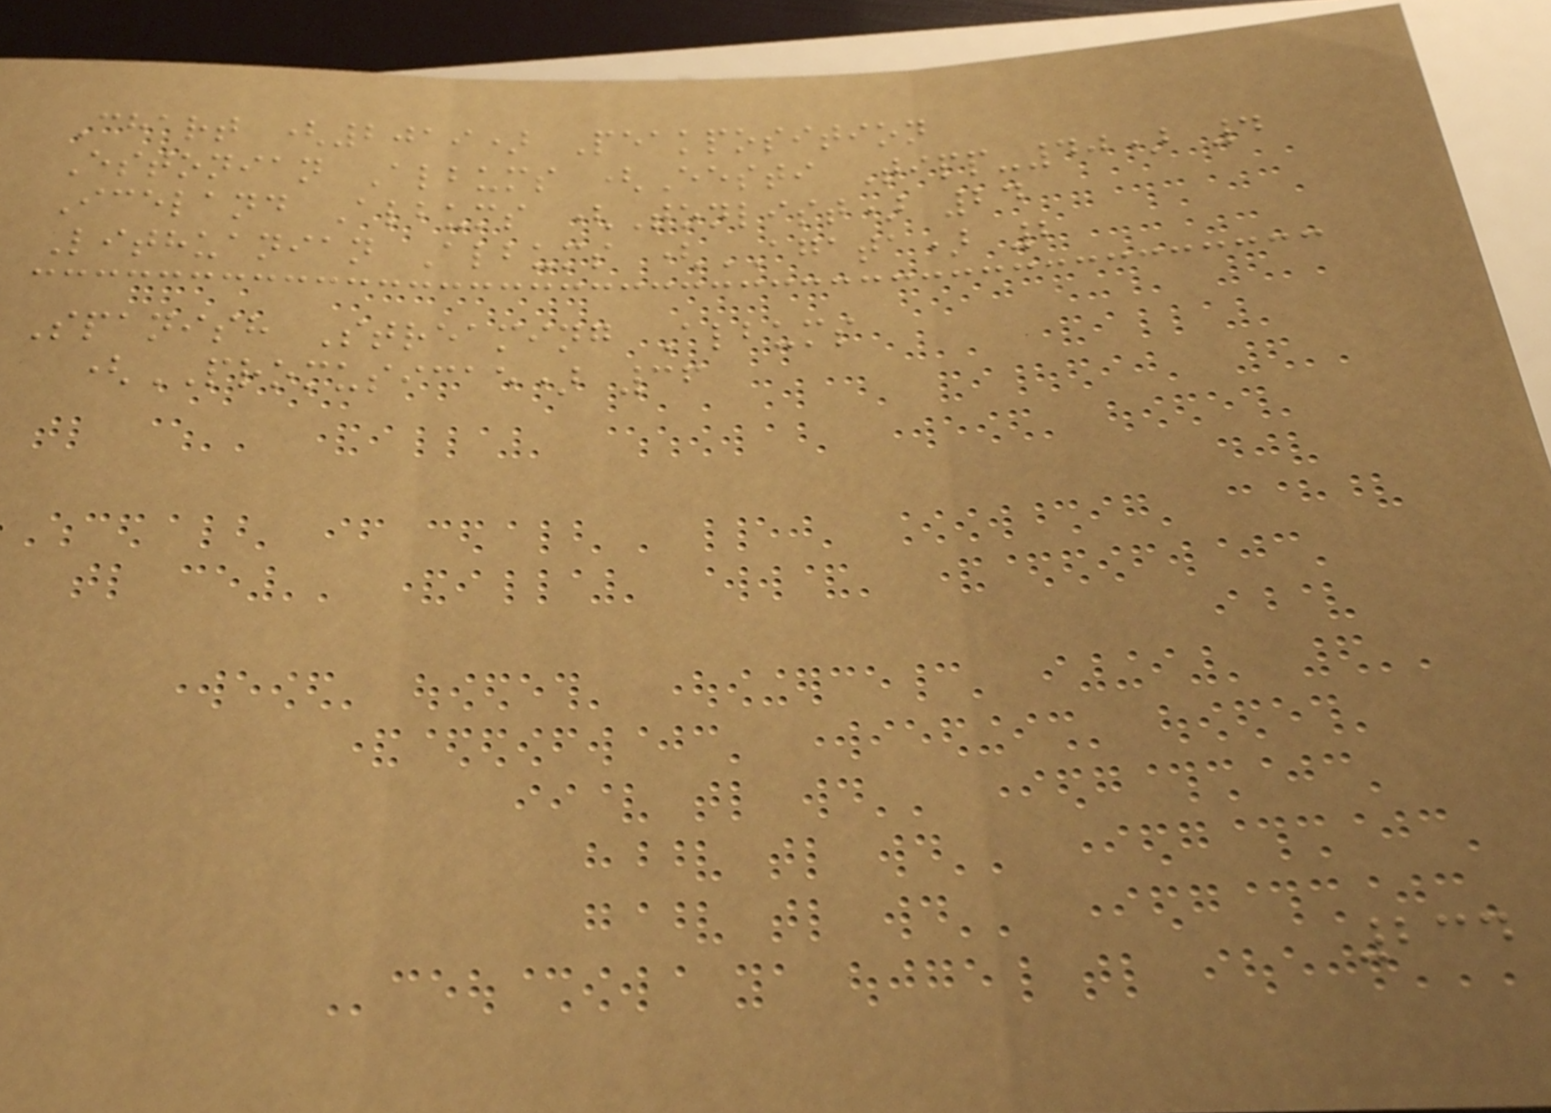Chart (2019) Peakposition
Estonian Albums (Eesti Tipp-40) 4
Iceland Albums (Tonlist) 24
Lithuanian Albums (AGATA) 2
Spanish Streaming Albums
(PROMUSICAE) 36
234
